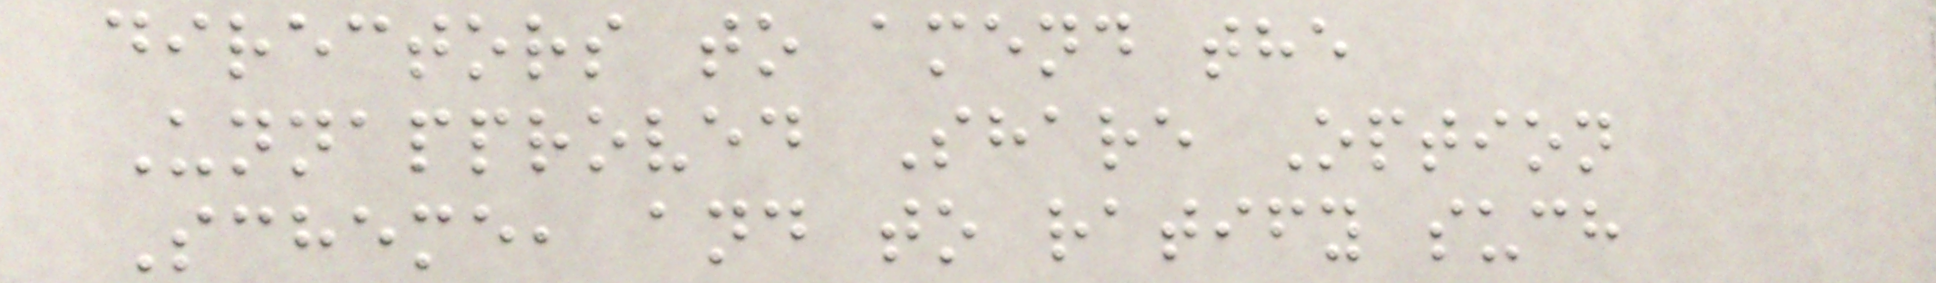directors to amend the
Unnapproved Share Option
Scheme, and to ratify such
